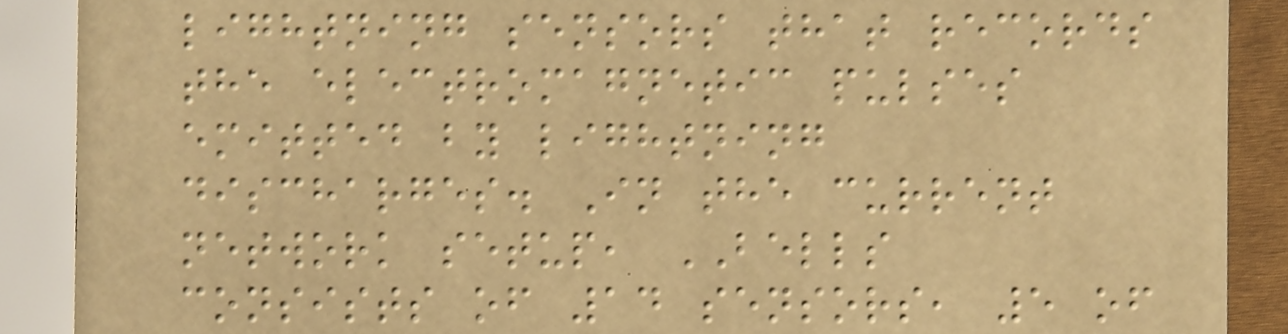lightning sensors that records
the electromagnetic pulses
emitted by lightning
discharges. In the current
network setup, BELLS
consists of 14 sensors, 5 of
